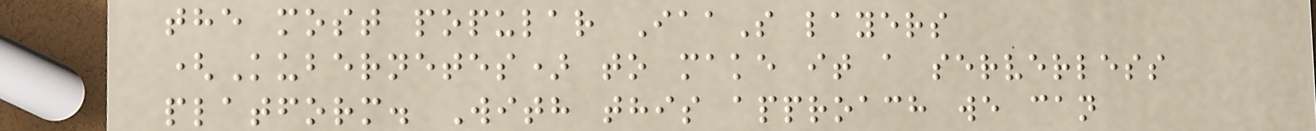the most popular IaaS layers
(Kubernetes) to make it a serverless
platform. With this approach we can
